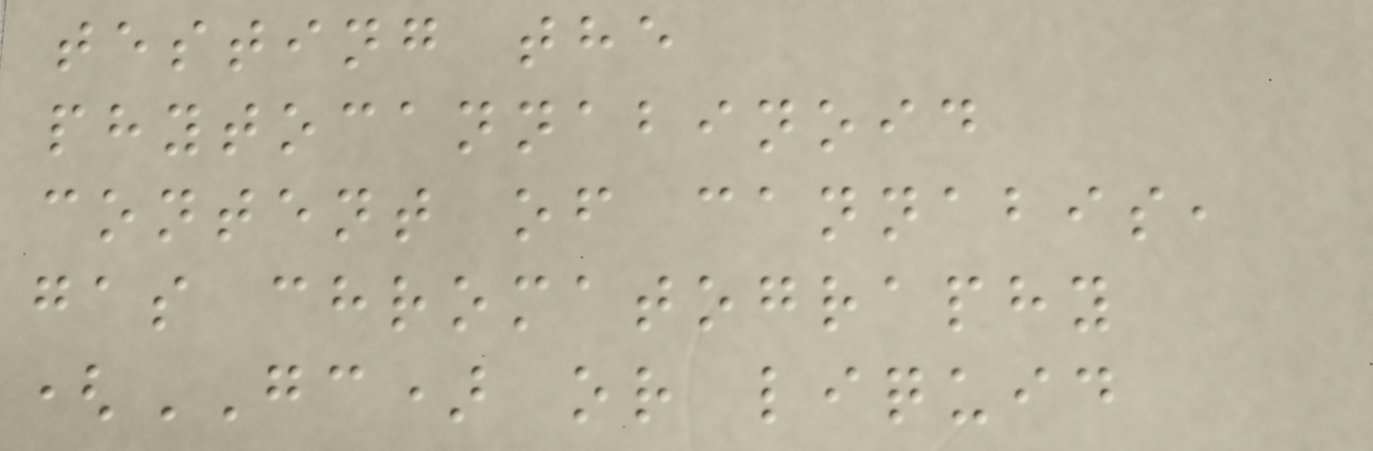testing the
phytocannabinoid
content of cannabis,
gas chromatography
(GC) or liquid
